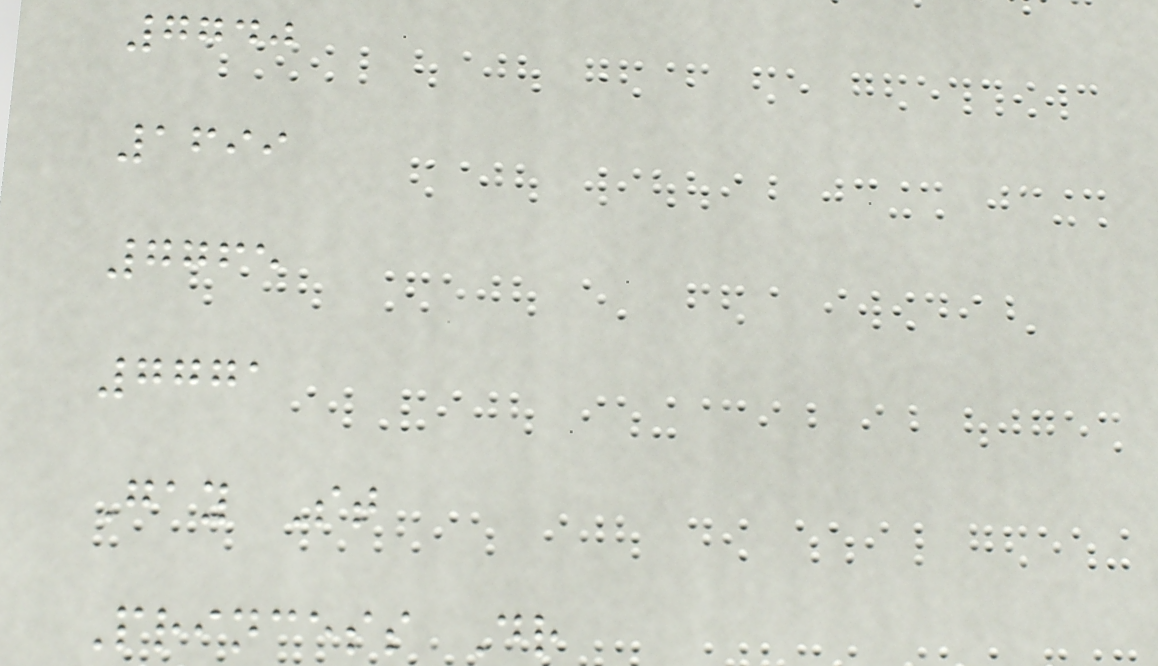7740
1699
7765
7771
Gay St
Princess Dr
